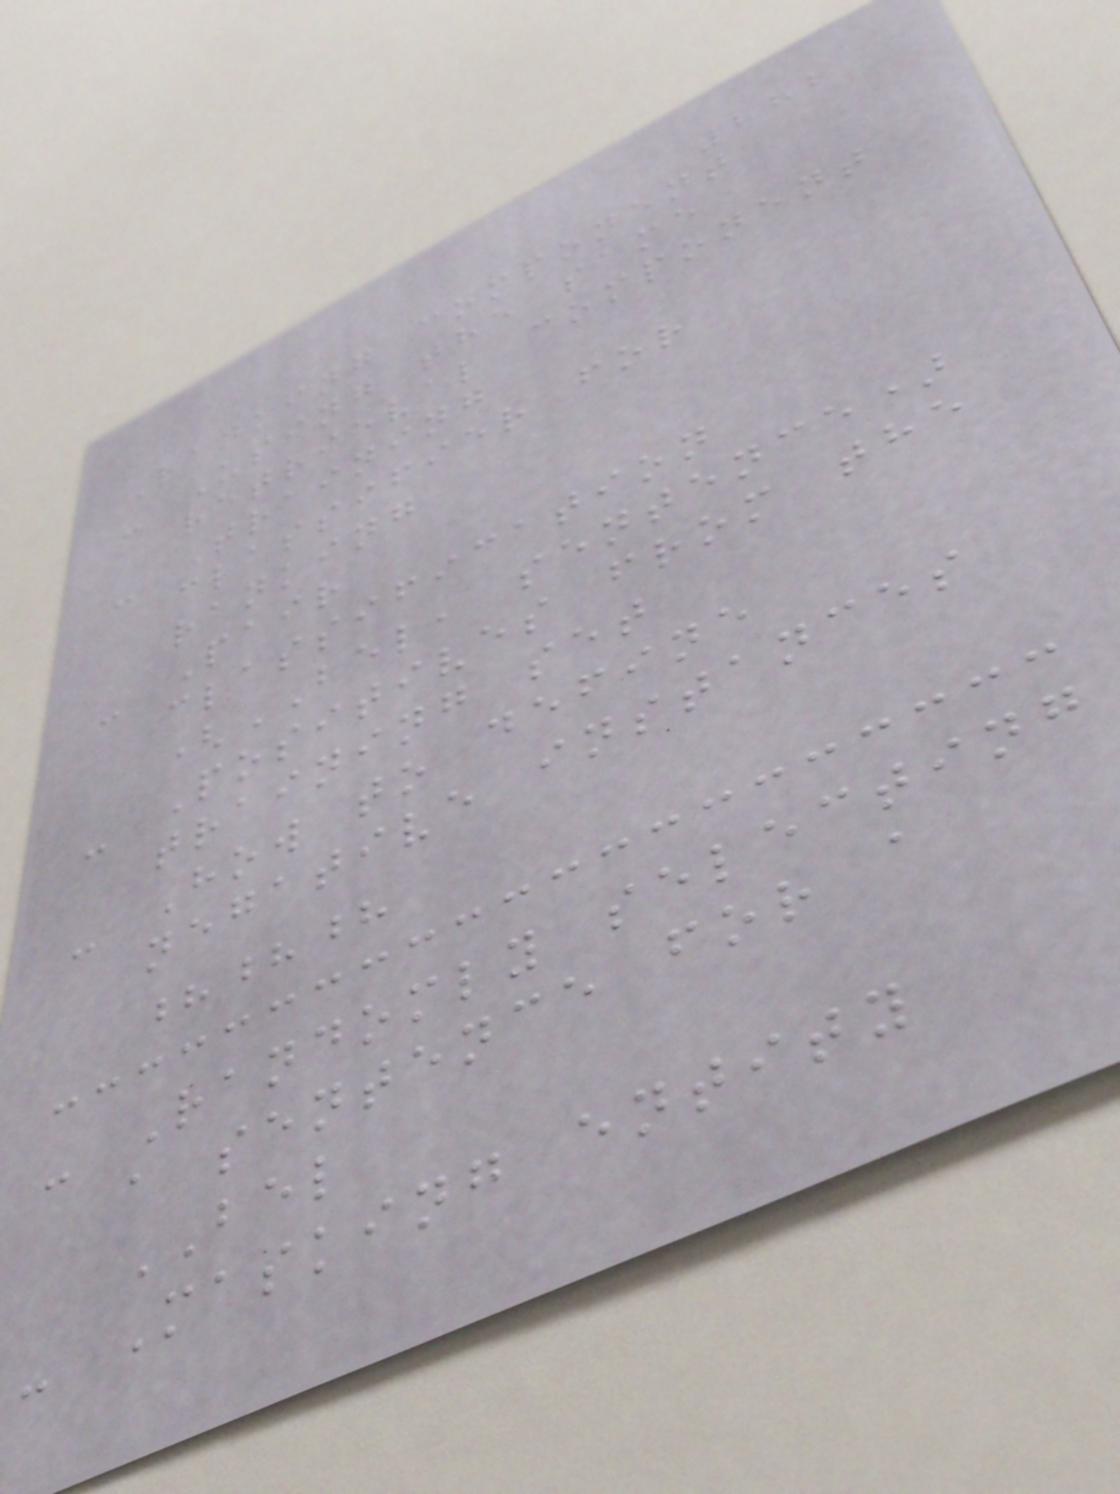282
Ranking component
- Using the same
retrieval component
- Training
classifier for
ranking
- Pair
classification
(BEL, sentence)
- Positives from the
training set
- How to define
negative instances
???
- Randomly selecting
a sentence for a
BEL
- Masking entity
